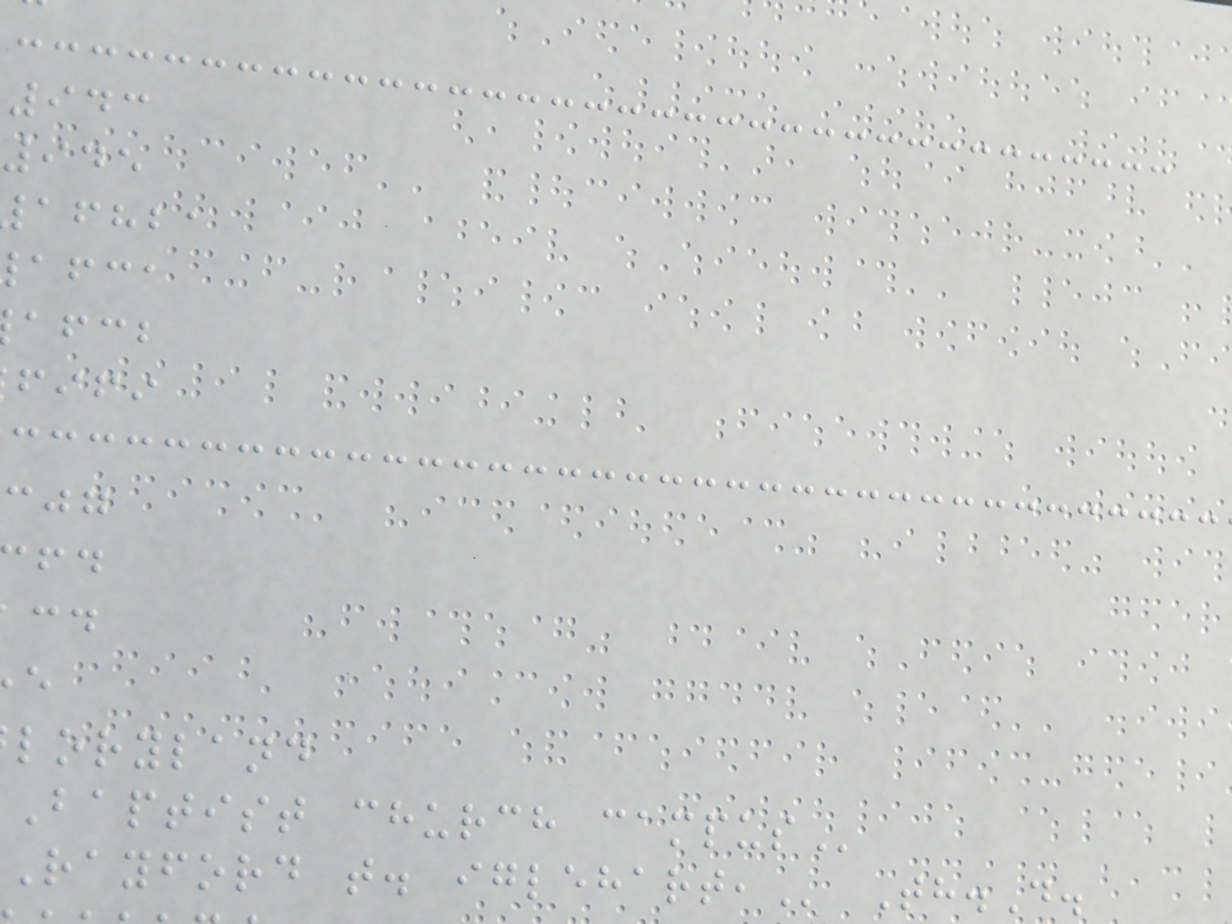943
945
afhba
afca
afcb
fifi
loryland
baptist church
rayford t.
